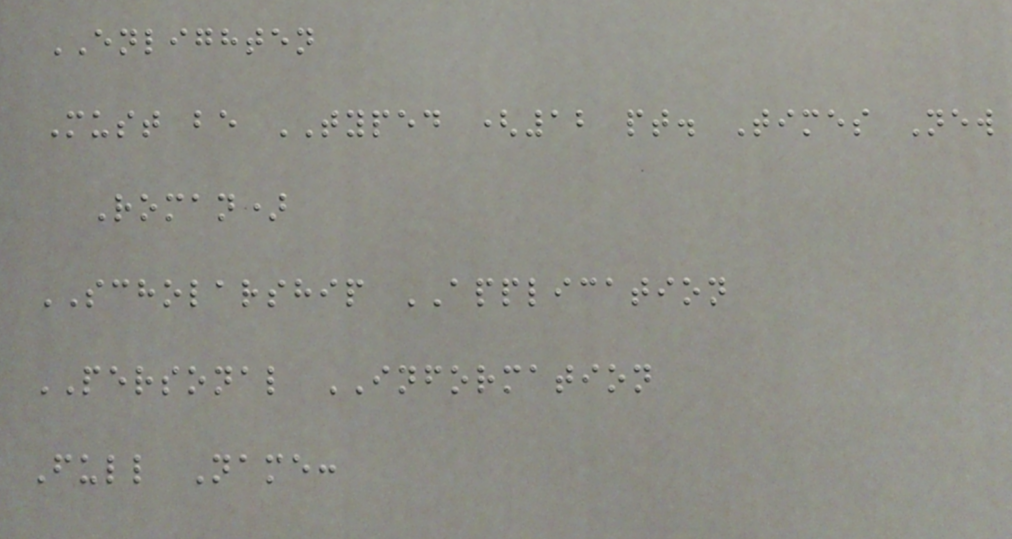ENLIGHTEN
Must be TYPED (12 pt. Times New
Roman)
SCHOLARSHIP APPLICATION
PERSONAL INFORMATION
Full Name:
